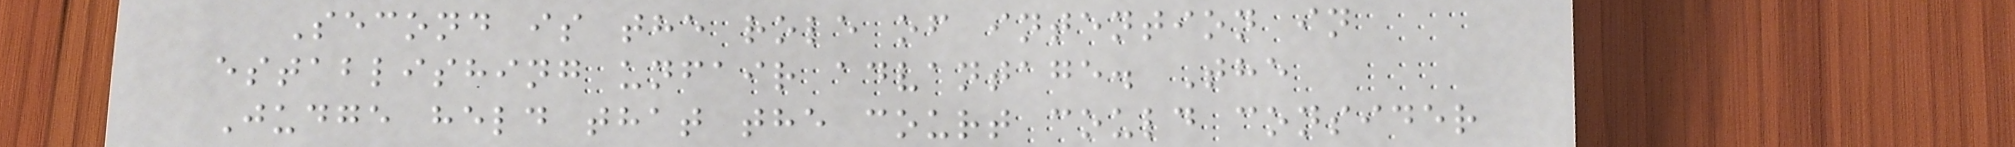Second is the role of intention in
establishing unfair advantage. The
Judge held that the court could consider
